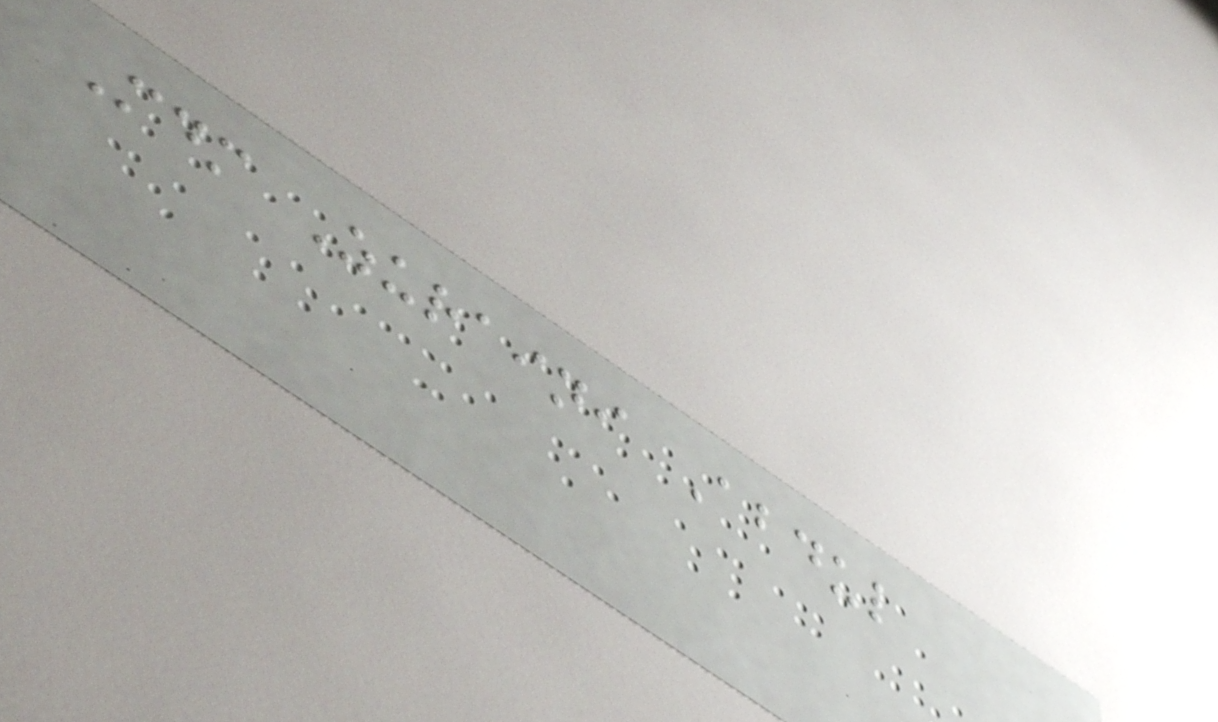Mdm Zuraini Abdul
